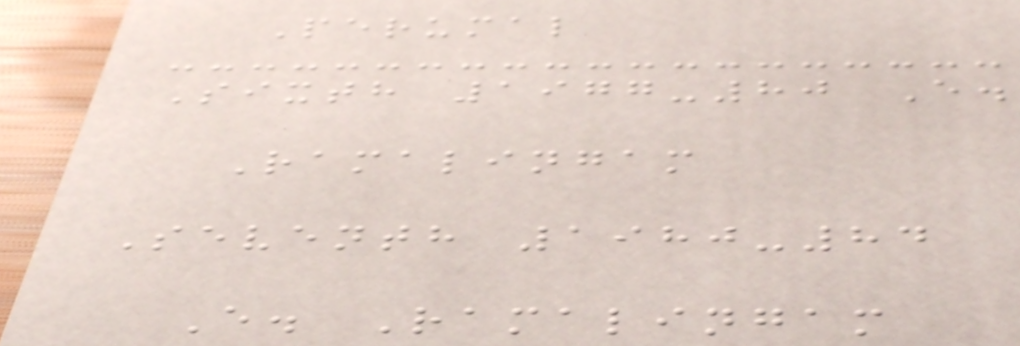Perumal
Sixth 1977-80 E.
Ramalingam
Seventh 1980-84
E. Ramalingam
